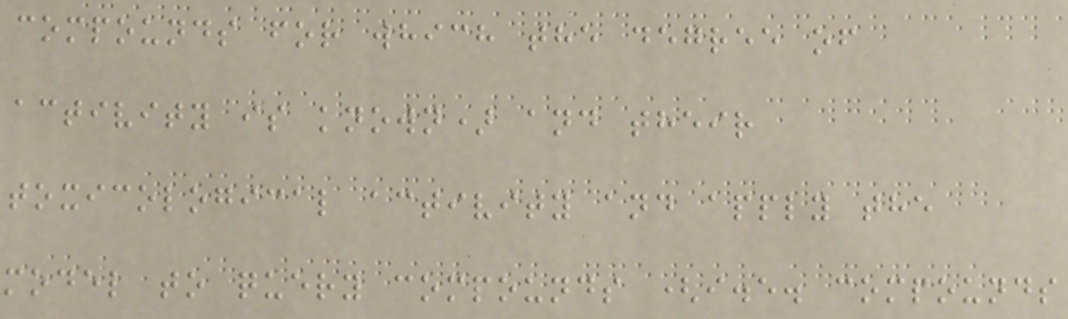compounds for which the degree of
activity is known) and their
toxicological activity and apply the
model to query compounds (i.e. compounds
